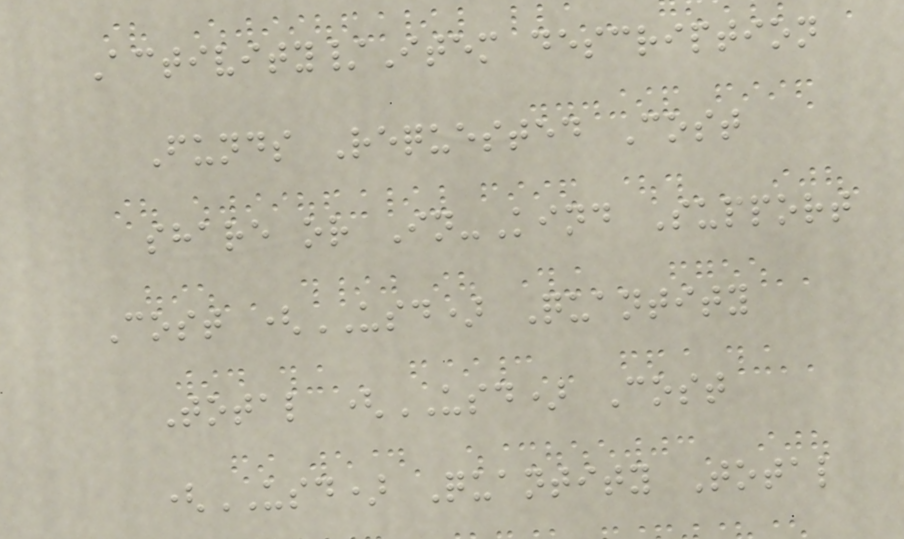Activity/Item description
Funds Requested Cost
share or In-Kind Support
Cost (USD) Quantity
Total (USD) Cost
(USD) Quantity Total
